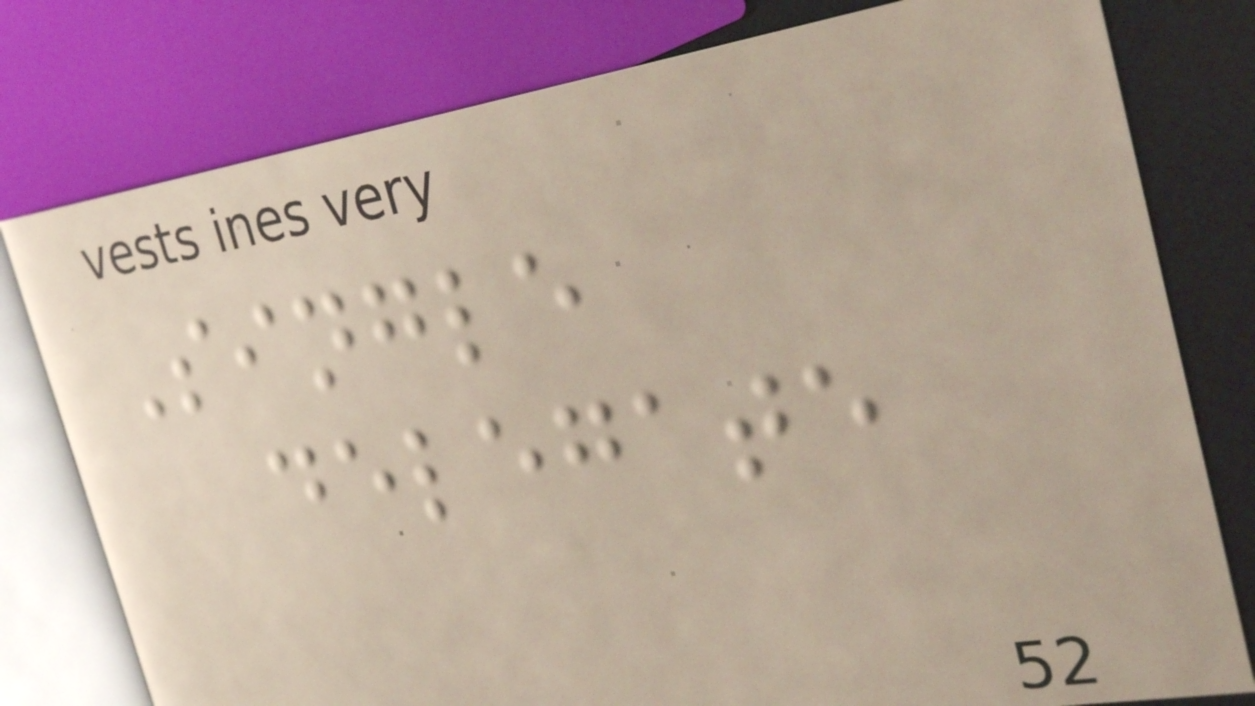Single
delegate
